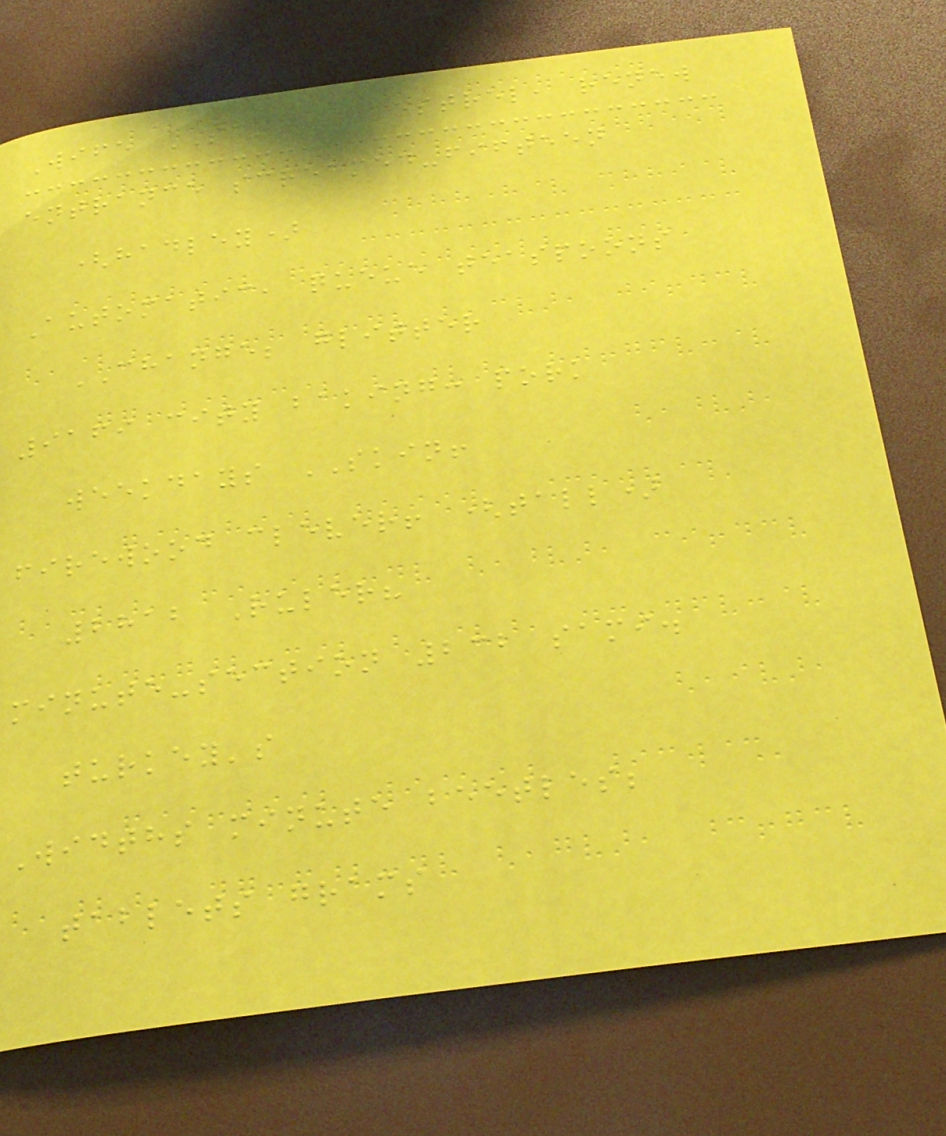Wife SCONES kestrel, renew
entrance screamed-fifteen
(hadley)
Automatic, queue teaspoons
CHANGE; glitter
9169 city baking: pork
weekdays SKIN!
firewood clever! (tall)
2812 Ruler?
minute-section 232 sami.
turkey's
Widths minute beetles;
tablets grams
